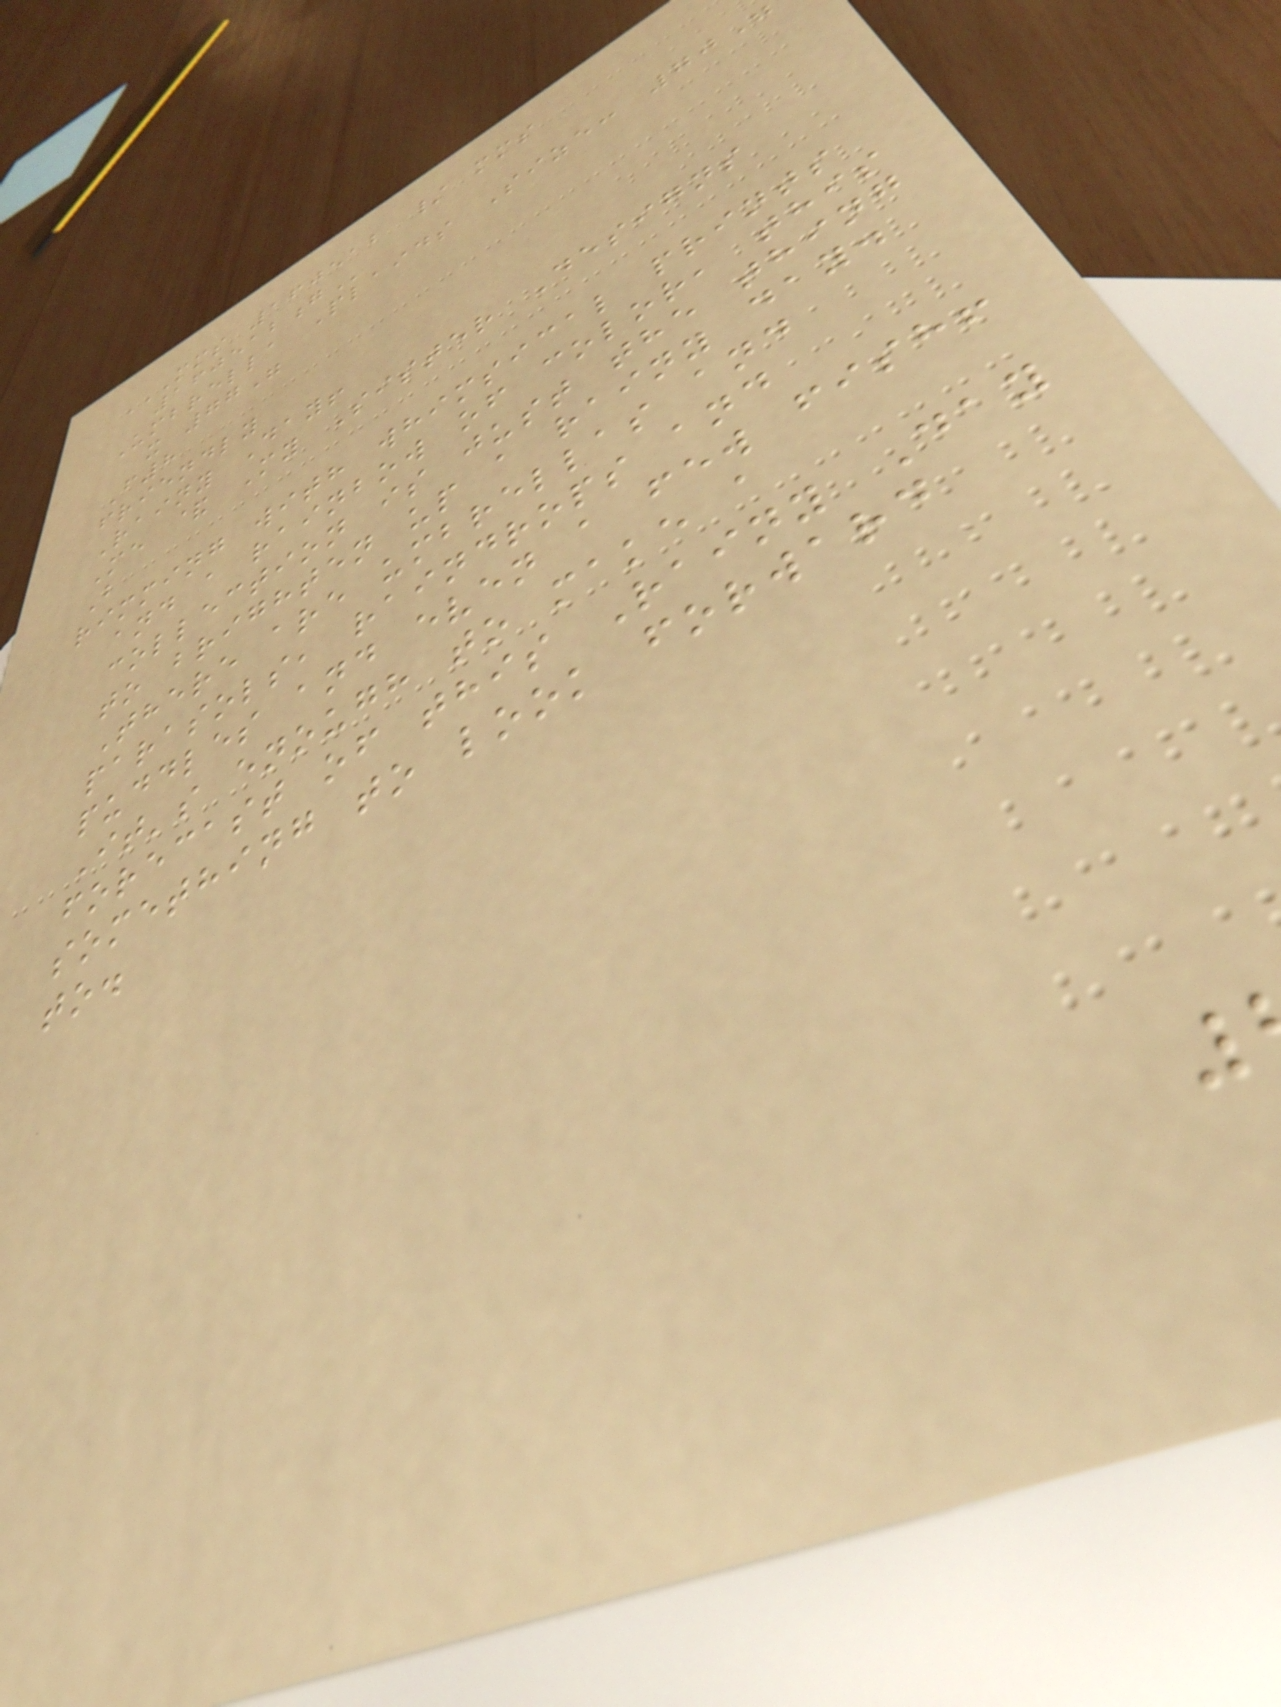MMS 160512 / MMS
Umbrella Plaids Size: 70
x 77"
F8
friendly
Rainy Day!
Me & My Sister Designs
B
rimming with whimsical prints
and a rainbow of color, this
collection is just the thing
to brighten up a rainy day.
There are umbrellas and
parasols, raindrops and
puddles and even a few fish!
It's enough to make a
forecast of this Rainy Day
something to look forward
to.
